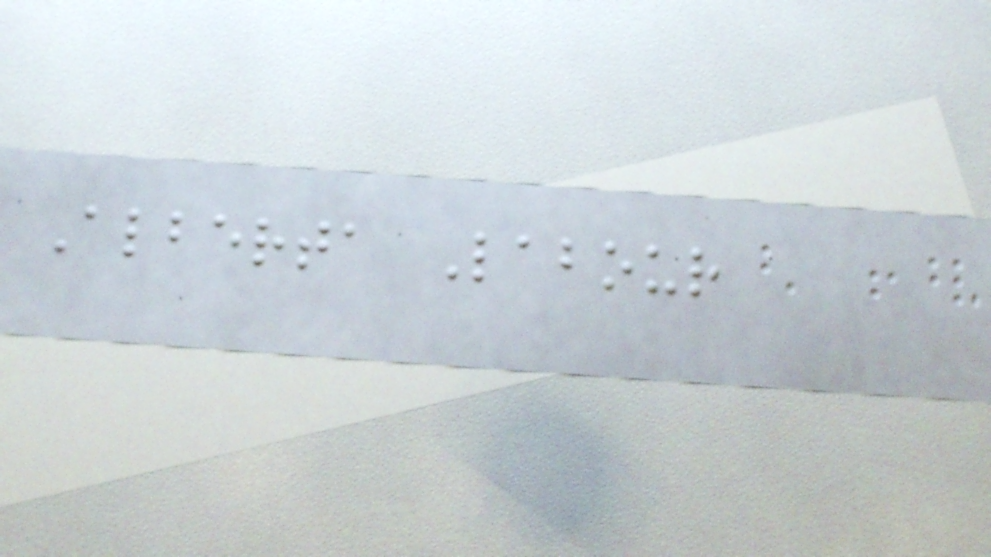Alberta Labour
